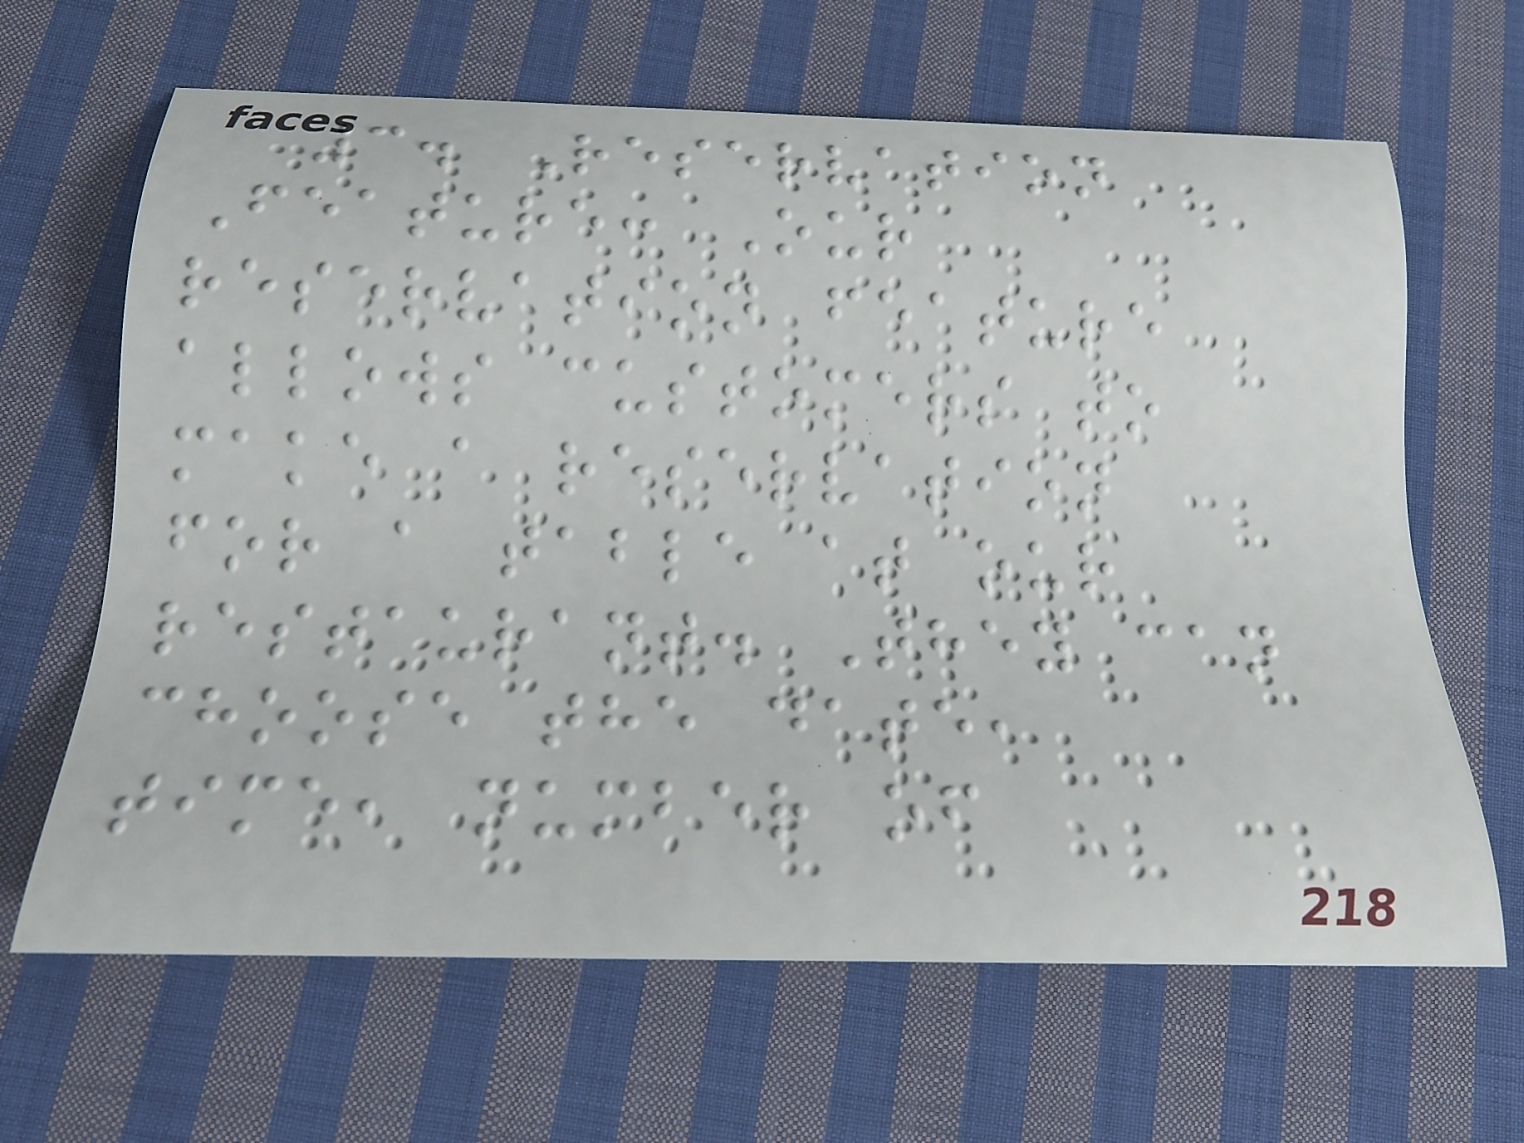3. Reservation
Feature: Our
reservation feature
allows customers to
make a reservation
for a table at our
restaurant. They can
choose the date,
time, number of
